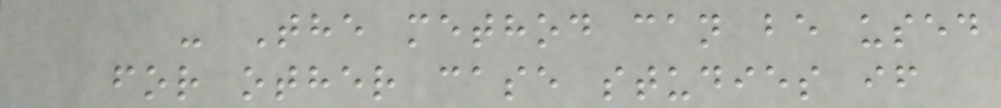- The method can be used
for other case studies if
